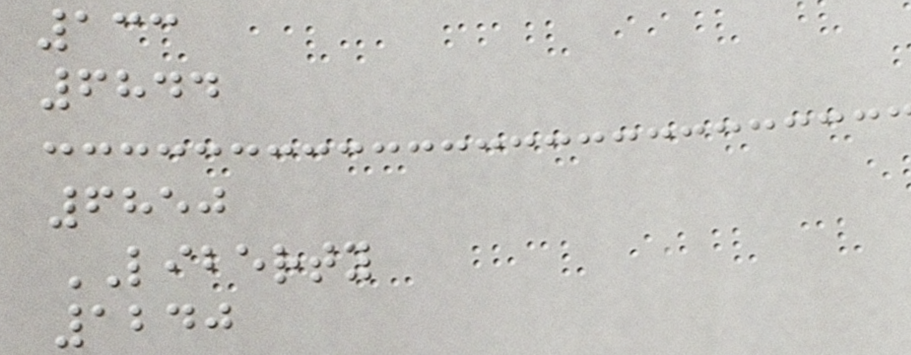133
6844
6850
LIBERTY
1240
